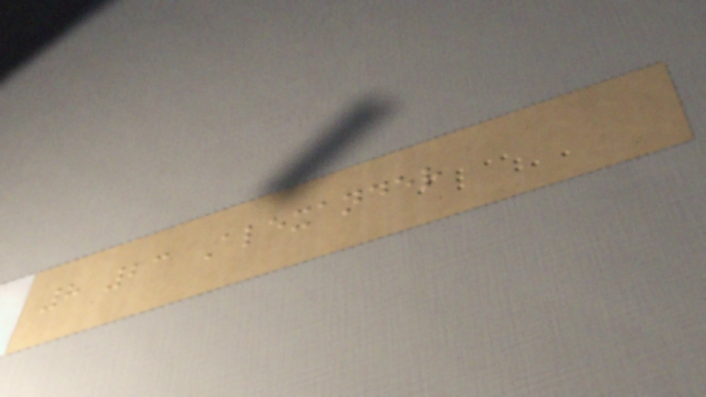8 23 Alexander
